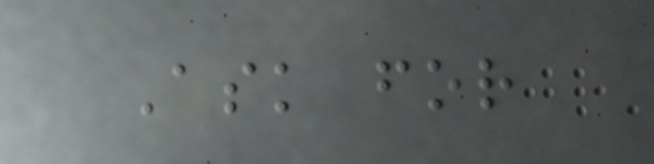Ask for
